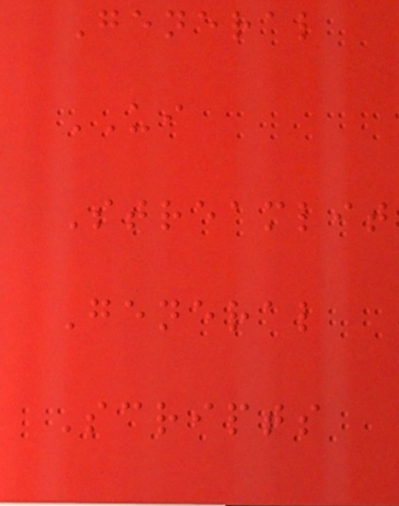General
UI
Streamlit
General
Scripts
